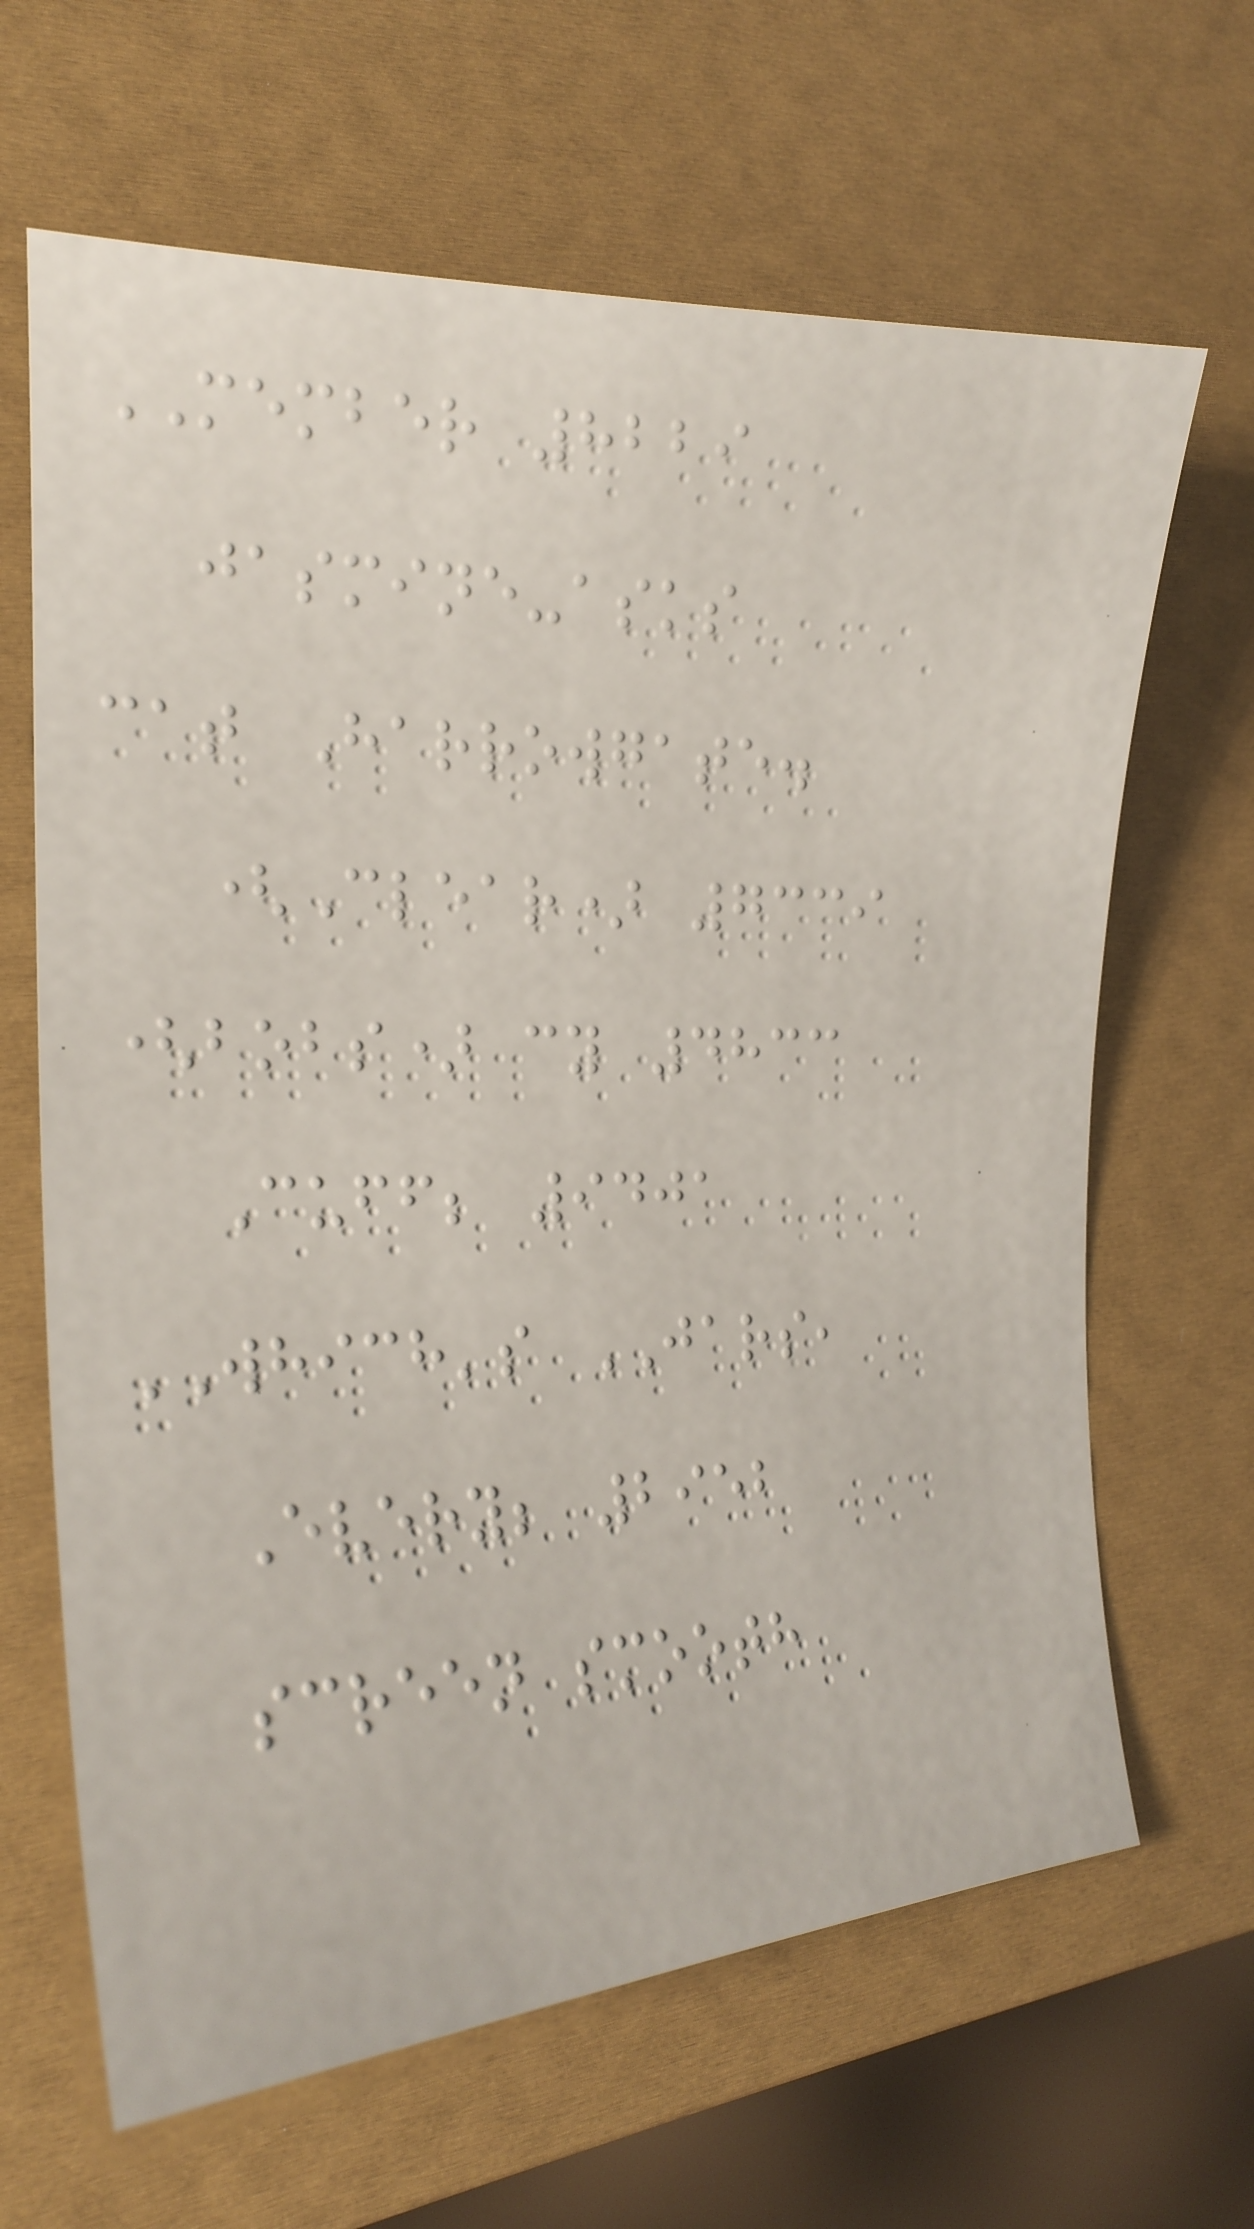MEMBER 8229
jasmine-asks
cat Harrowgate.
(Clear) 7339
(bobs) cy 4833
Cuff; 9401
WHICH's JARS,
Every; 2952
screen smooth
